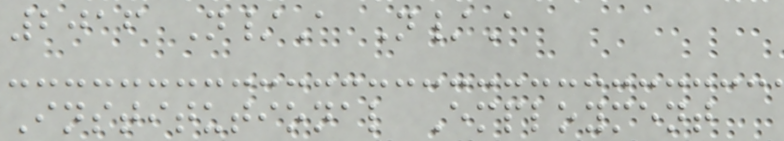2016 N/A N/A
Institutional Employment
